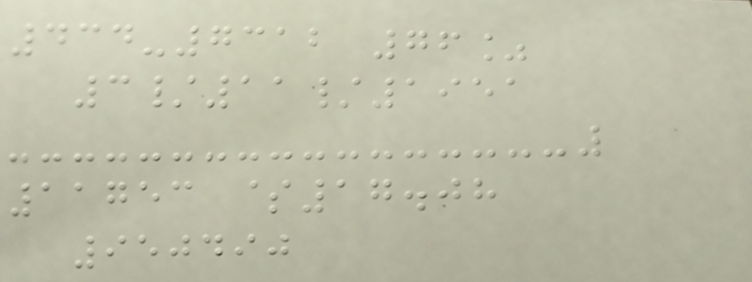434-7312 76%
3/11/1951
11753 $17.08
950490
